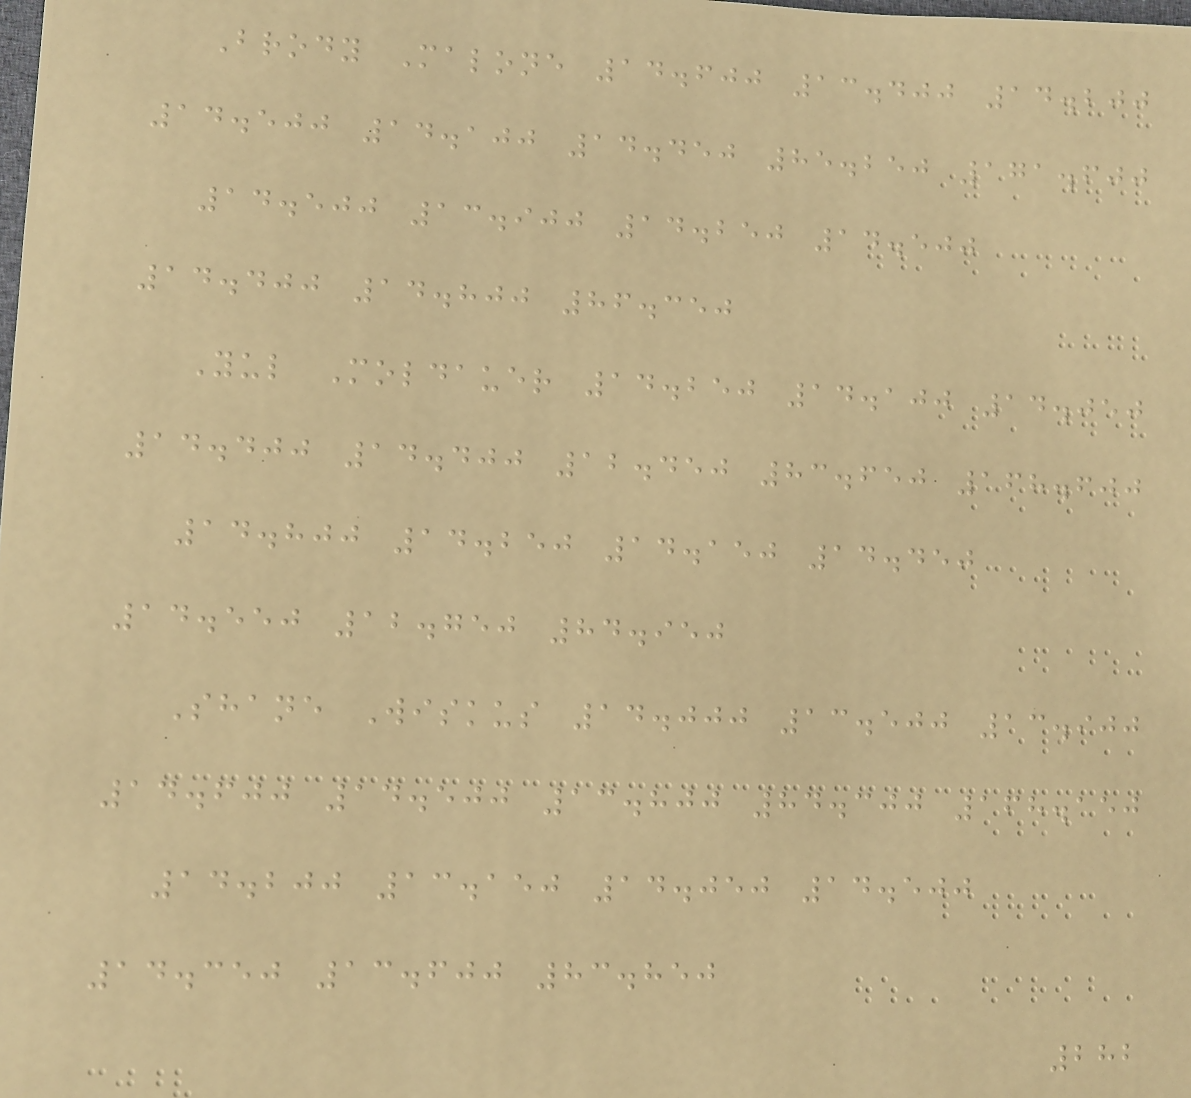Brody Malone 14.600 13.400 14.200
14.500 14.100 14.450 85.250 171.600
14.500 13.900 14.250 14.500
14.400 14.800 86.350
Yul Moldauer 14.250 14.100 14.050
14.400 14.400 12.450 83.650 168.600
14.800 14.250 14.150 14.450
14.550 12.750 84.950
Shane Wiskus 14.000 13.500 13.900
14.600 14.500 13.800 84.300 168.150
14.200 13.150 14.050 14.500
14.350 13.600 83.850
282
